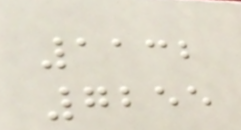1132
7255
